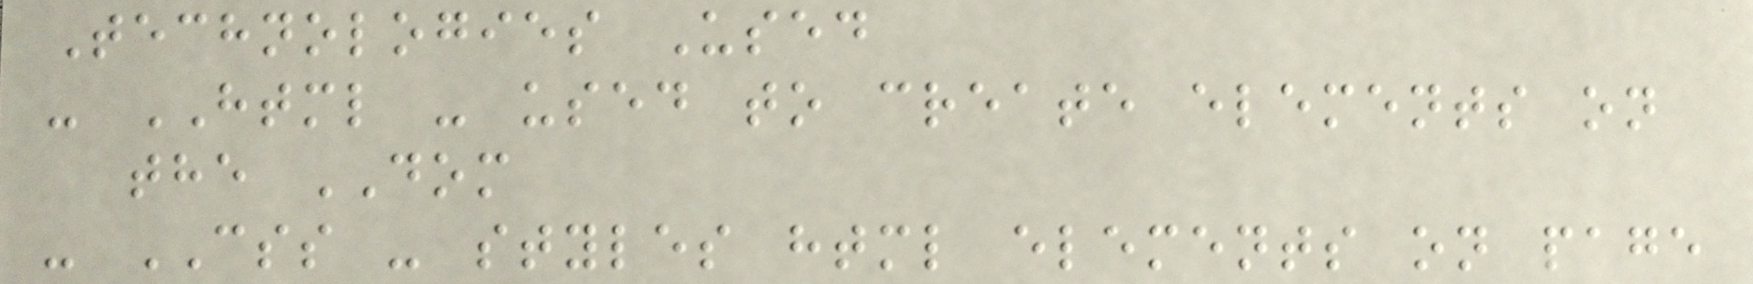Technologies Used
- HTML - used to create elements on
the DOM
- CSS - styles html elements on page
